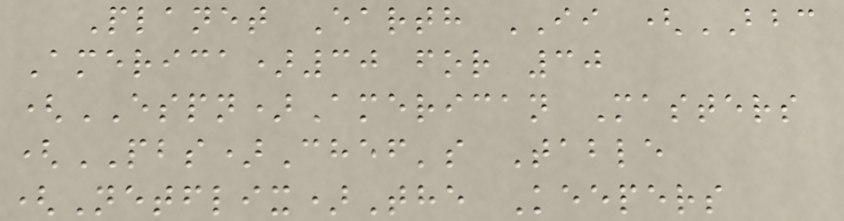Planet Earth II (BBC
America)30 for 30
(ESPN)American Masters
(PBS)Chef's Table
(Netflix)The Keepers
